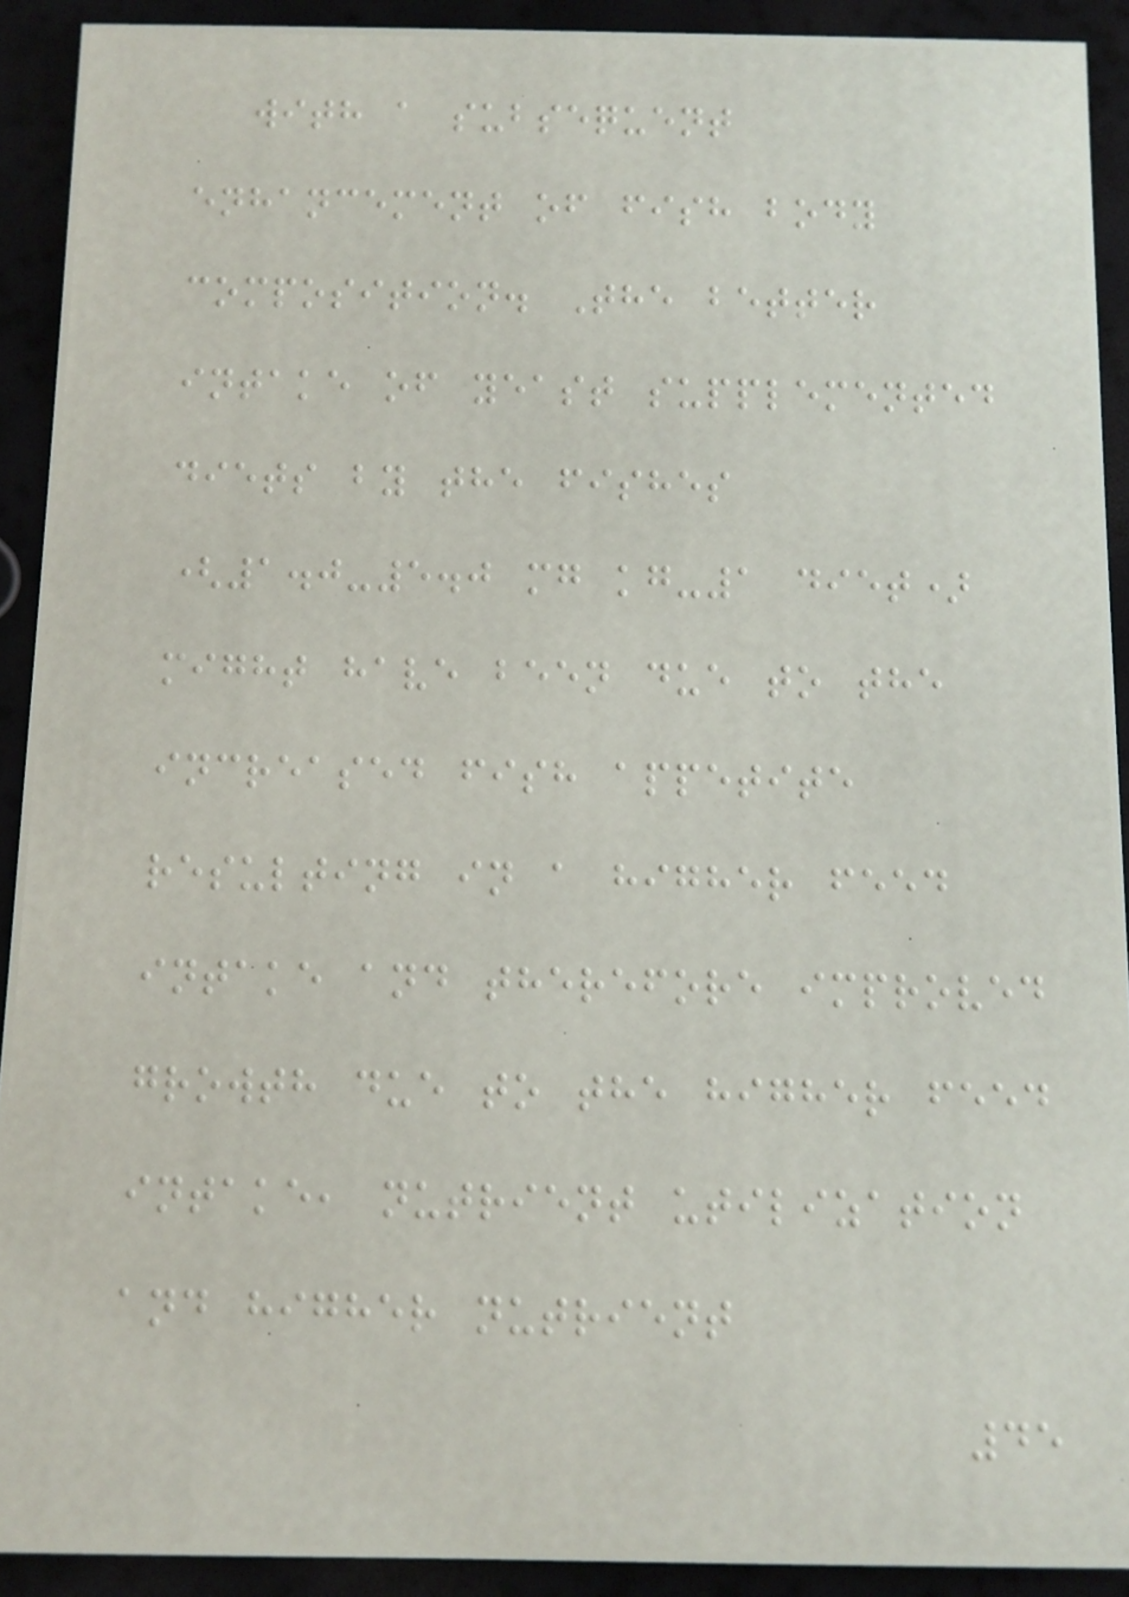with a subsequent
enhancement of fish body
composition. The better
intake of yeast supplemented
diets by the fishes
(1.0-5.0 mg kg-1 diet)
might have been due to the
increased fish appetite
resulting in a higher feed
intake and therefore improved
growth due to the higher feed
intake, nutrient utilization
and higher nutrient
45
